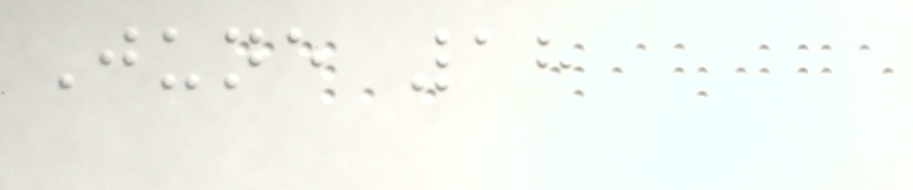June 18
